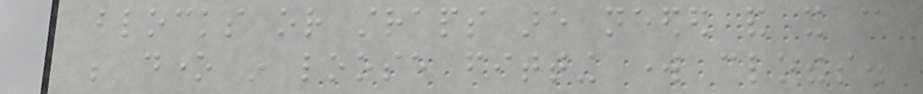blocks or straps are needed and it can
be done in loose fitting work clothes.
